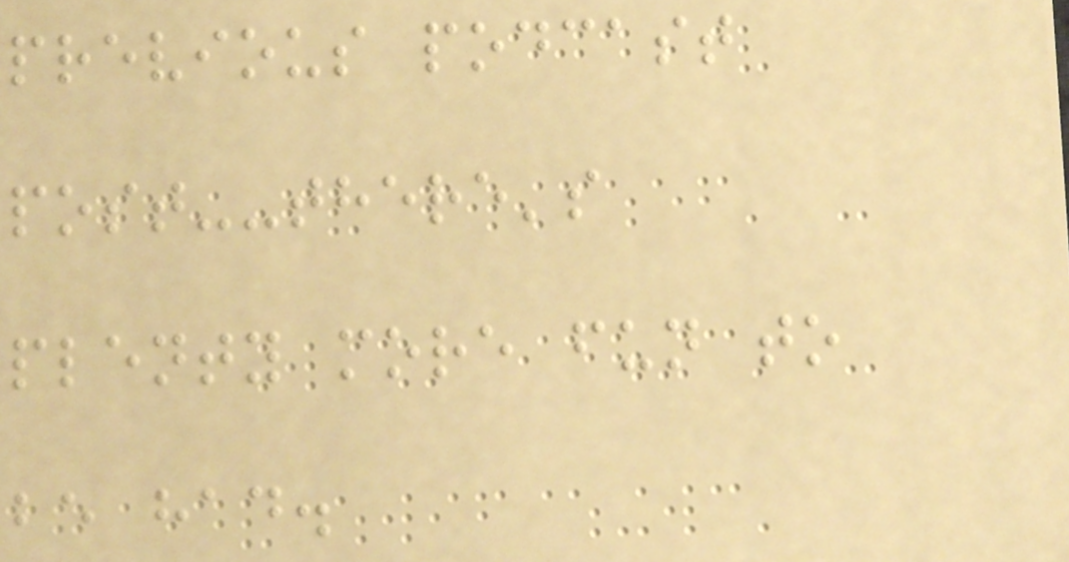previous podcast
post--there's
plenty more fun to
be had.
